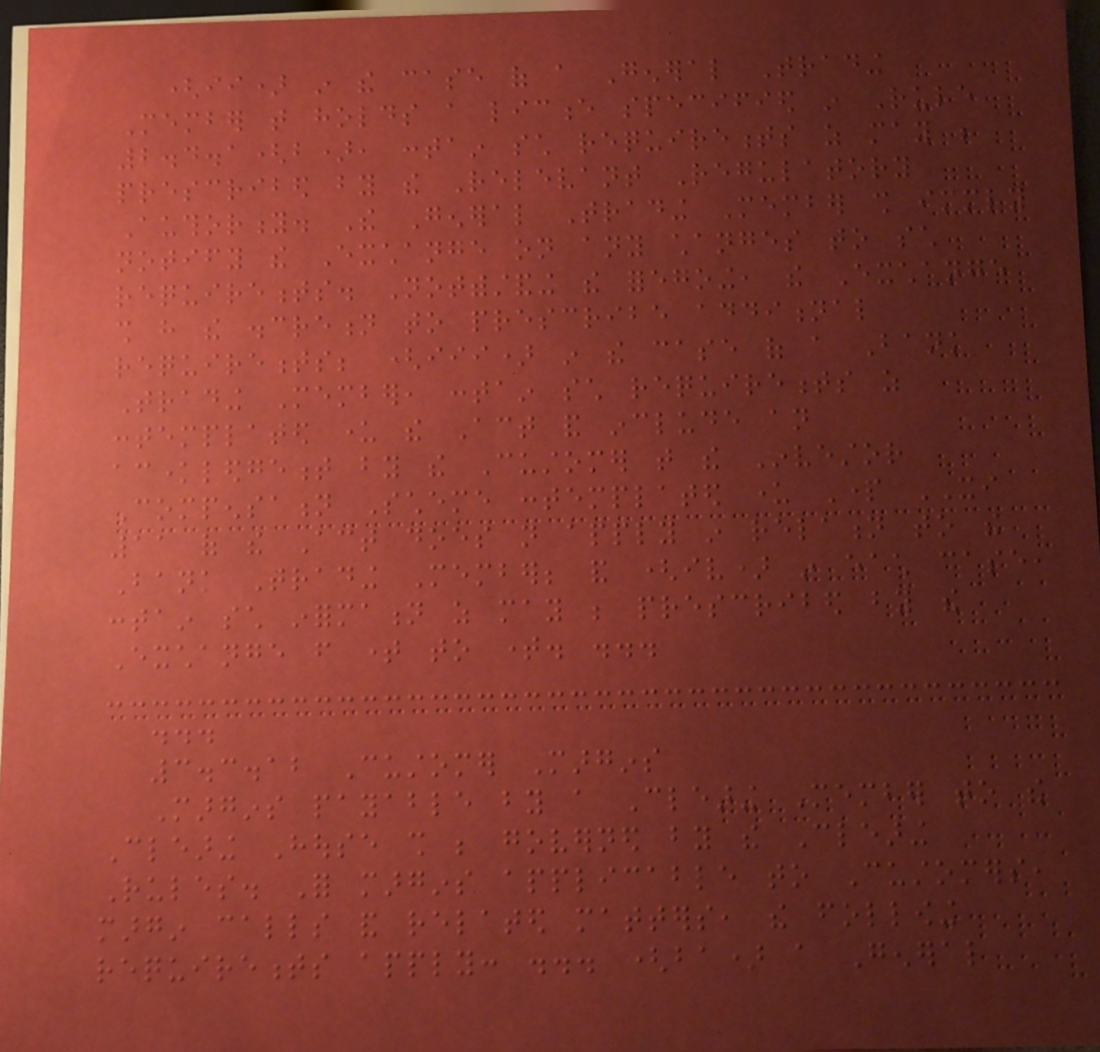(ii) in the case of a General Trading
Member that holds a licence specified in Rule
2.4.1(b), contain such requirements as may be
prescribed by the Relevant Regulatory
Authority. The General Trading Member shall immediately
notify the Exchange on any changes to such
requirements. Notwithstanding the foregoing, the Exchange
shall have the discretion to prescribe additional
requirements; (iii) in the case of a Bank
Trading Member, contain such requirements as
contemplated under the Act and include an
acknowledgement by the Customer that the Investor
Compensation Scheme contemplated under Part XI
11 of the Act does not apply in relation to the
Bank Trading Member; and (iv) in each case,
contain such information as may be prescribed by the
Exchange from time to time. ...
...
3.3.12 Customer Margins
Margins payable by a Clearing Member to the
Clearing House shall be governed by the Clearing
Rules. For margins applicable to Customers,
margin calls and related matters, the following
requirements apply: ... (ba) a General
